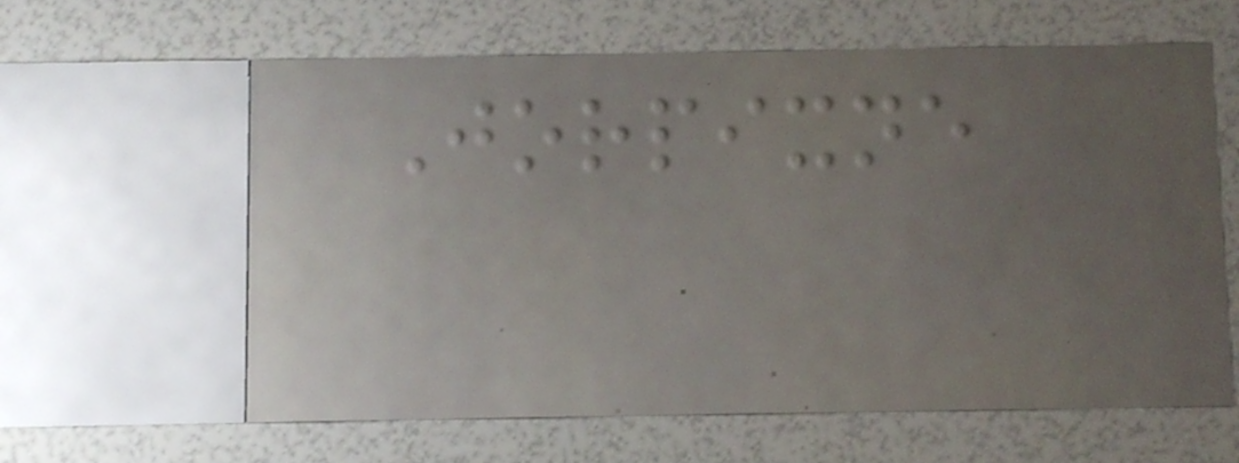Jorpixne
